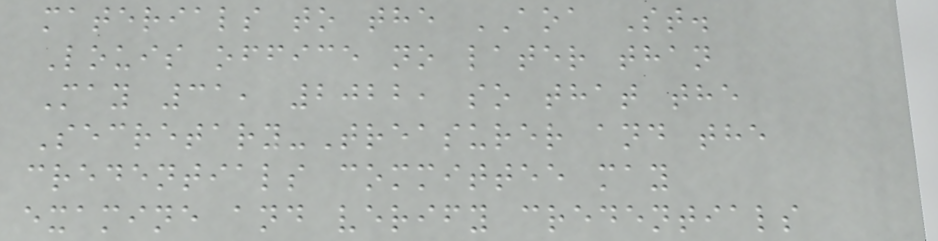materials to the AOA St.
Louis office no later than
May 31, 2022, so that the
Secretary-Treasurer and the
credentials committee may
examine and verify credentials
